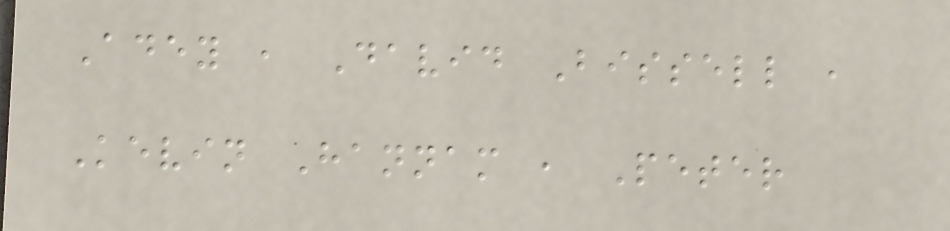Adey , David Bissell ,
Kevin Hannam , Peter
